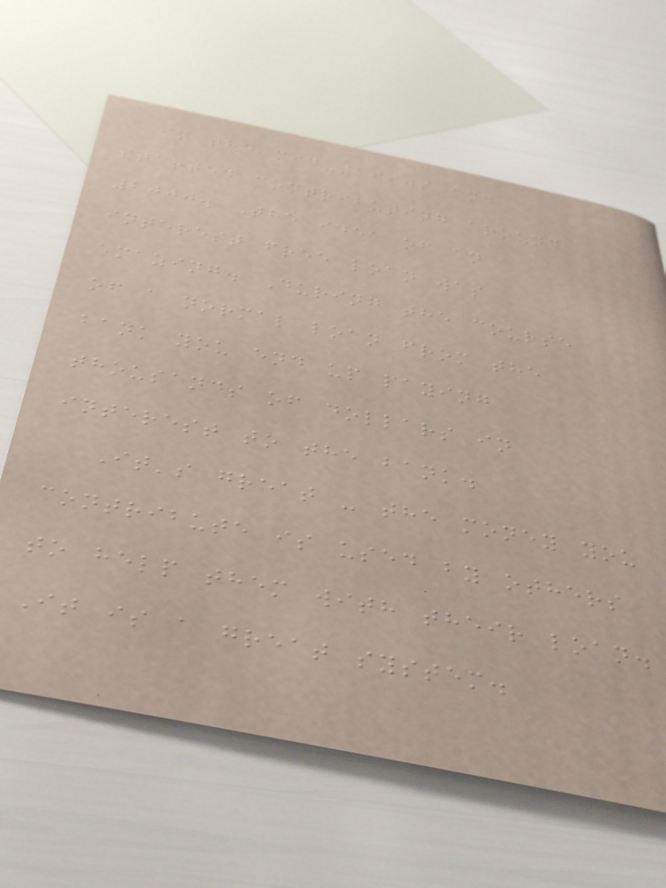in the mid-1990s and
started contributing around
2000. The idea of an
interest free loan was
amazing. During the course
of a normal loan from the
bank you end up paying
thousands of dollars in
interest to the bank.
It's great - the money you
contribute is used by others
to help them with their loan.
It is a great system.
